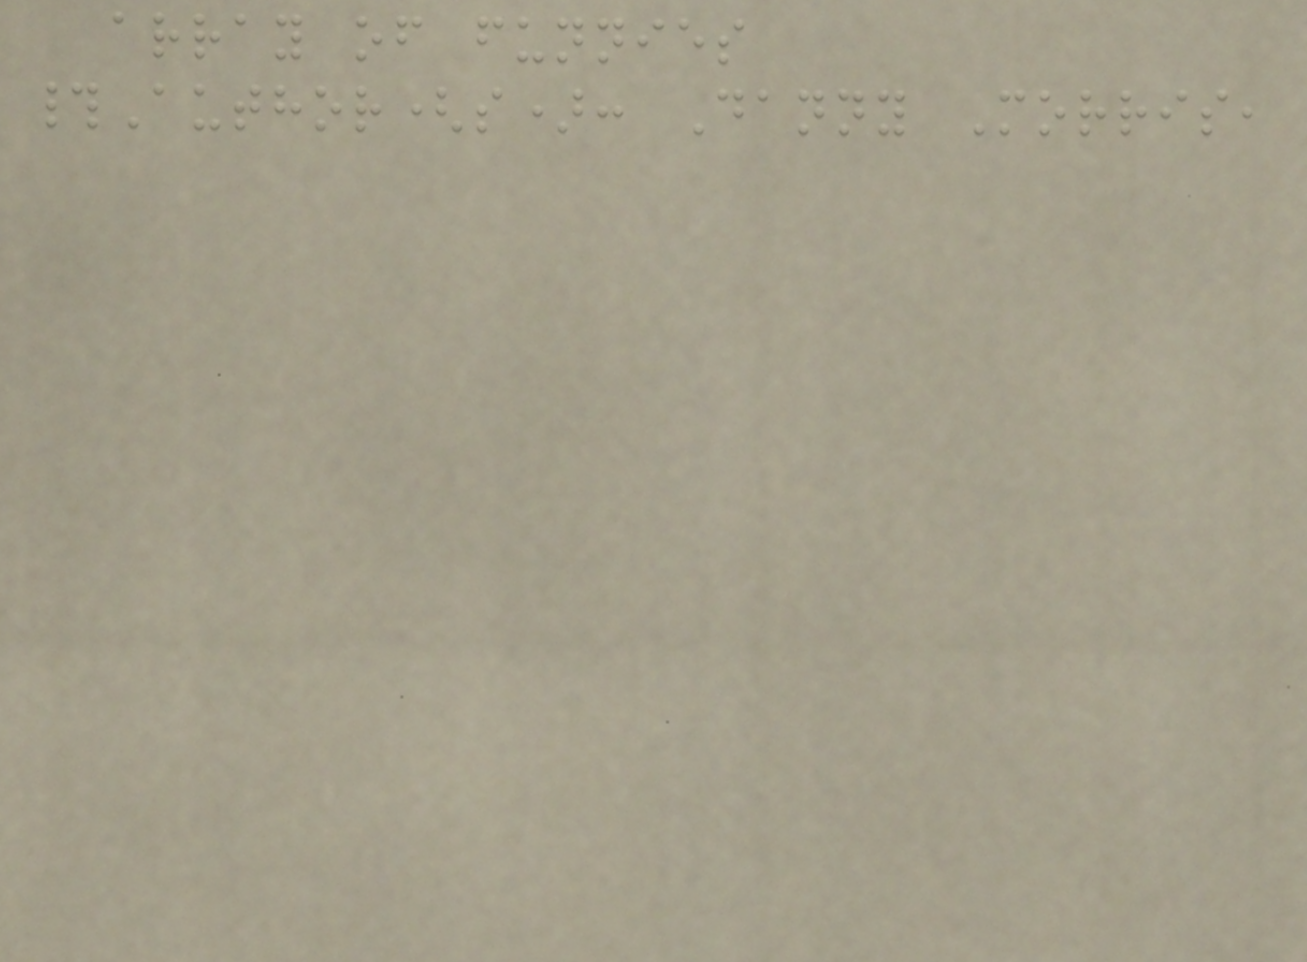array of funnies
#Author(s): Danny Morris,
